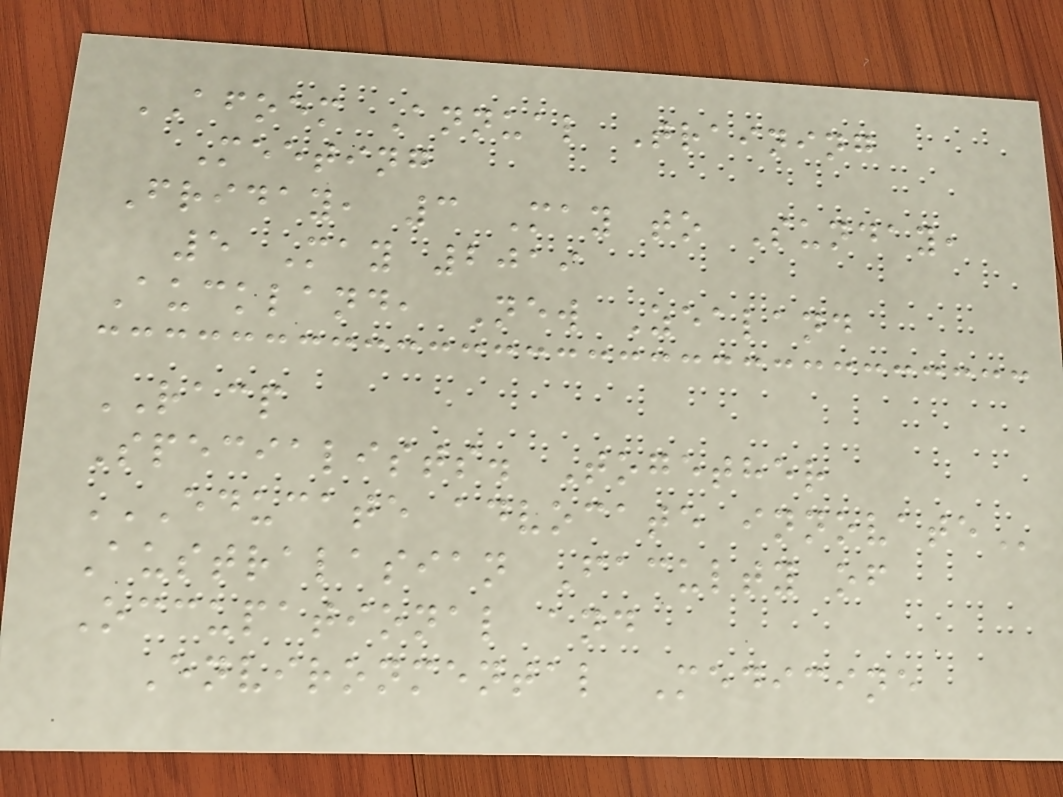AFOEM Annual Training
Meeting
Friday, 3 May to Sunday,
5 May 2019
Auckland, New Zealand
RACP
Specialists. Together
EDUCATE ADVOCATE INNOVATE
Australasian Faculty of
Occupational and
Environmental Medicine
